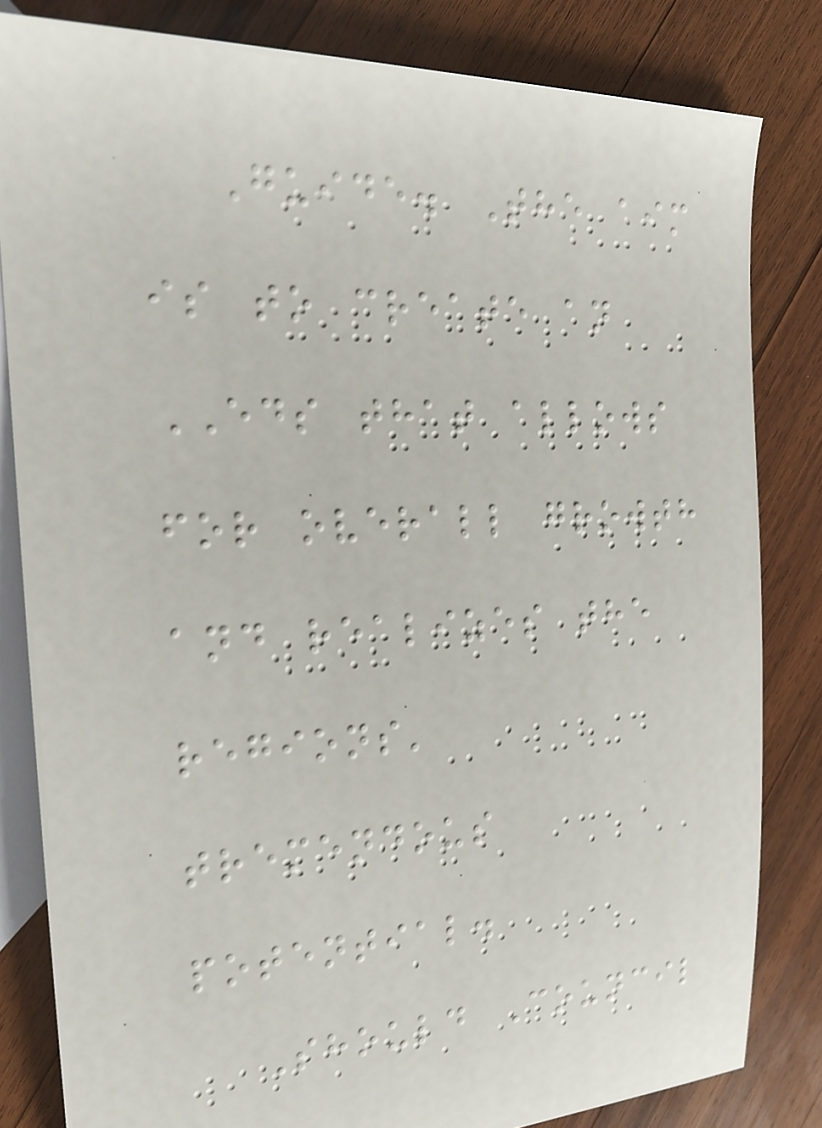Guide. The aim
is to create an
EDS that allows
for overall growth
and realizes the
regions'
tremendous
potential.
Should Council
